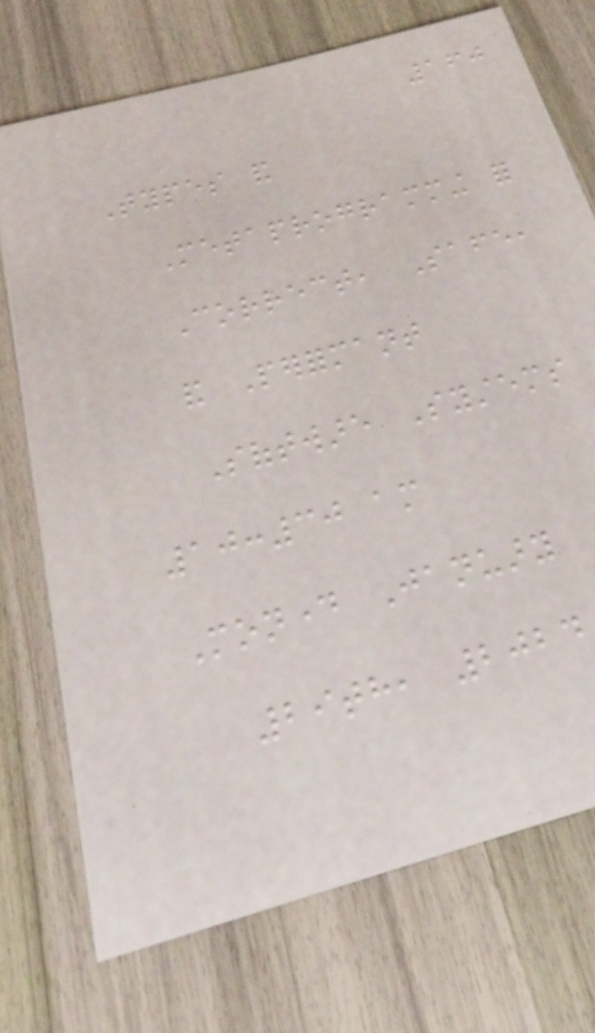160
Types and
Metaprogramming for
Correct, Safe,
and Performant
Software Systems
10:30 am
Monday January
29th, 2024
